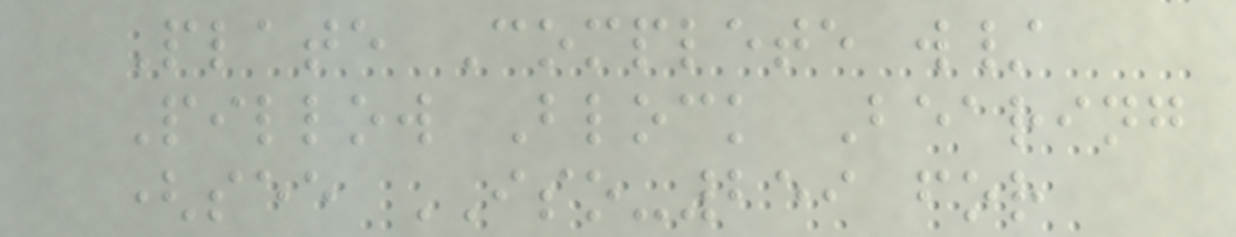Plate Complete w/
Pillow Block Bearing
(see ISO-259 for
